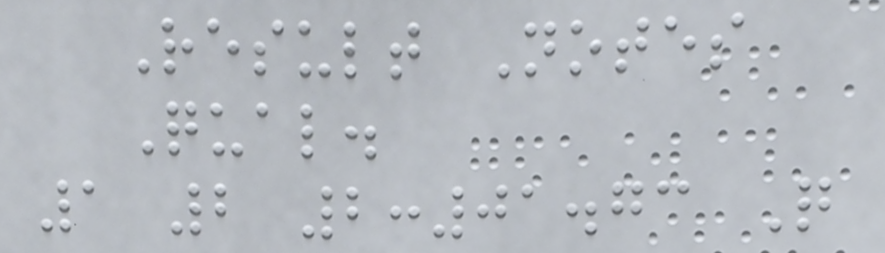Result Notes
Qual.
1 2 2:01.73 Q
